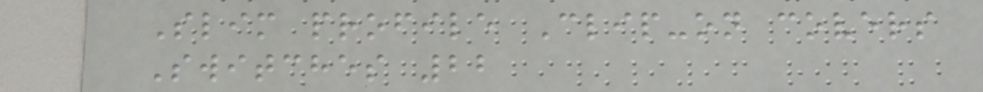Slim profile Clip-on covers
Switches 22
